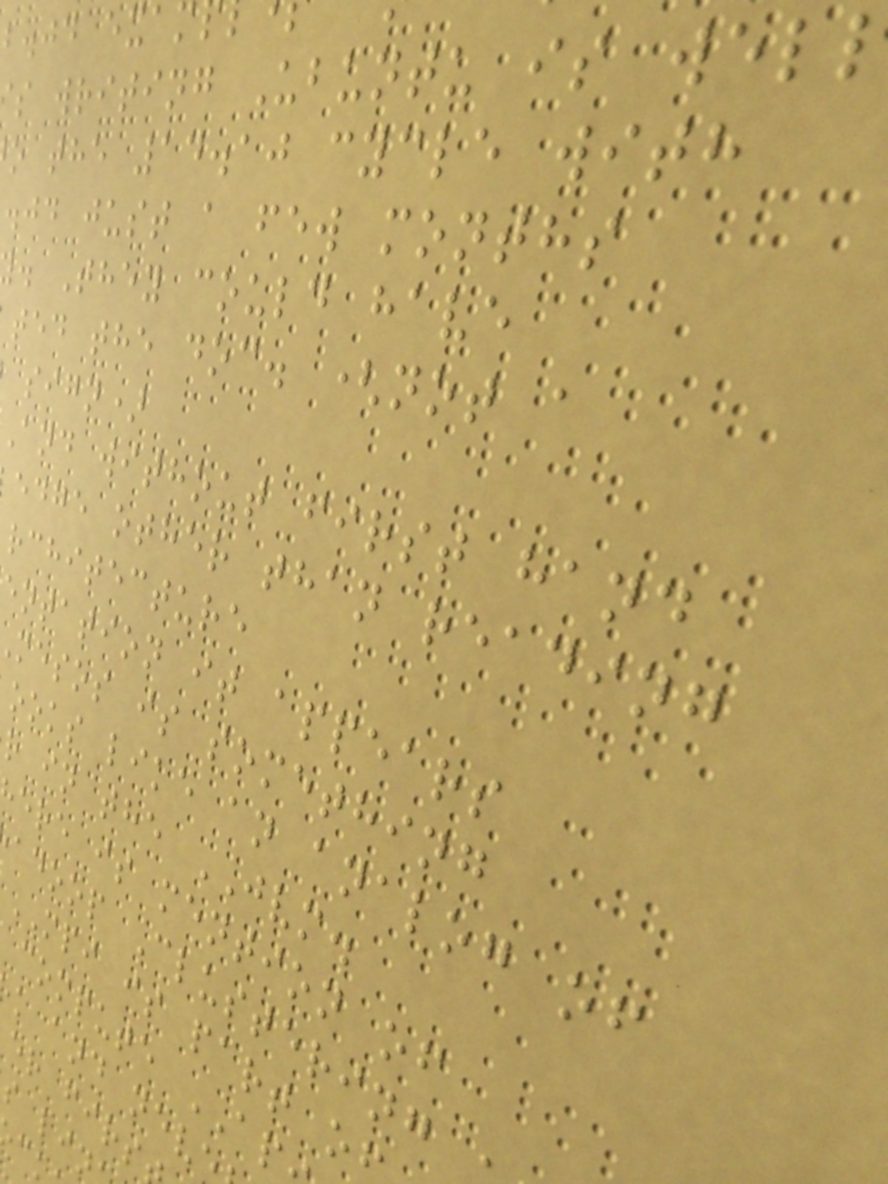b.jd exam
s writing Ubuntu is wel
o the 14.10 cycle with
.jd just a few months
. They could have
ted the doc. (not a
sign)
And without first hand
edge other than reading
rchitecture
entation it appears
mesos is something
ooks like an analog of
r in the JVM.
ere is mention of
adoop Clustering
MPI is part o
compute AP
k and nev
er firs
